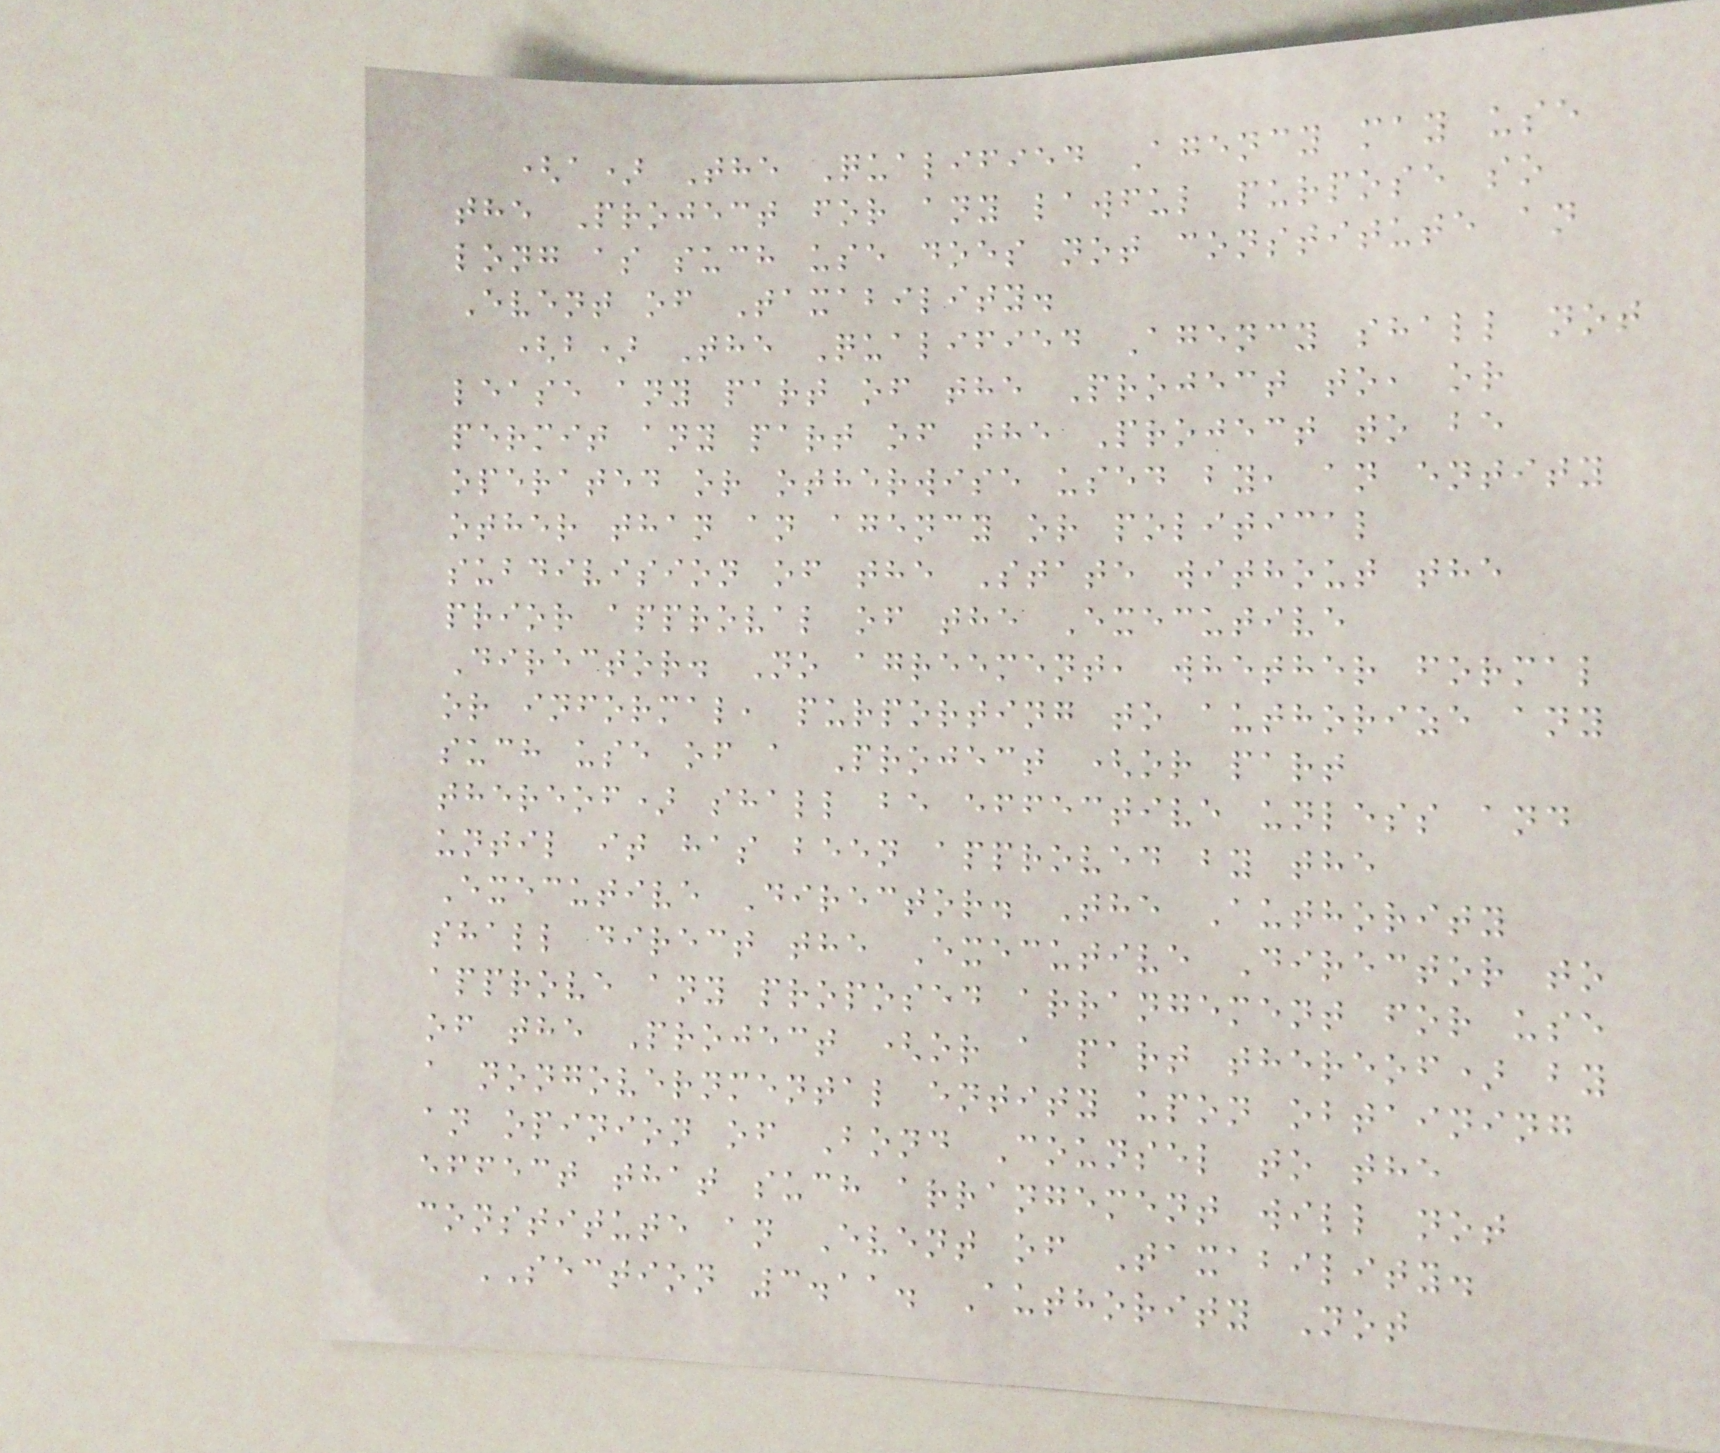(a) The Qualified Agency may use
the Project for any lawful purpose so
long as such use does not constitute an
Event of Taxability.
(b) The Qualified Agency shall not
lease any part of the Project to, or
permit any part of the Project to be
operated or otherwise used by, an entity
other than an agency or political
subdivision of the State without the
prior approval of the Executive
Director. No agreement, whether formal
or informal, purporting to authorize any
such use of a Project (or part
thereof) shall be effective unless and
until it has been approved by the
Executive Director. The Authority
shall direct the Executive Director to
approve any proposed arrangement for use
of the Project (or a part thereof) by
a nongovernmental entity upon obtaining
an opinion of Bond Counsel to the
effect that such arrangement will not
constitute an Event of Taxability.
SECTION 3.11. Authority Not
